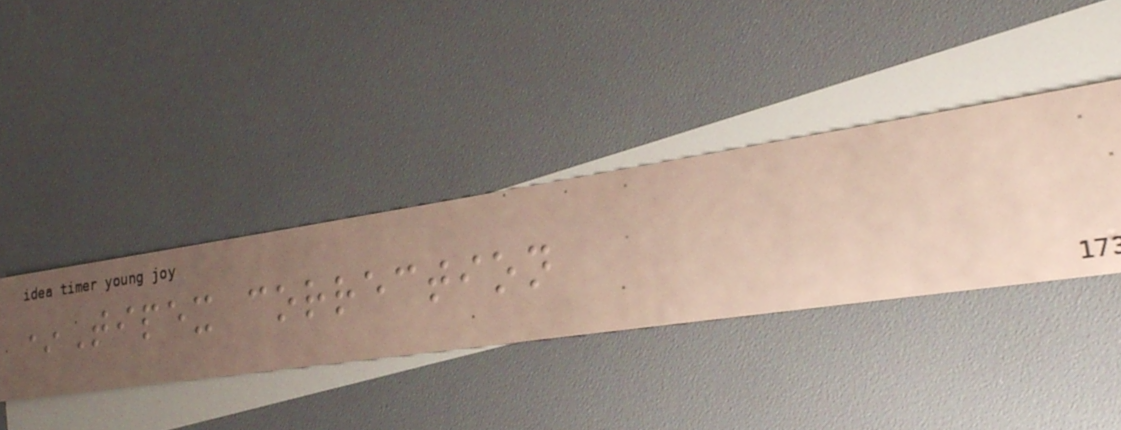*Tipex correction
